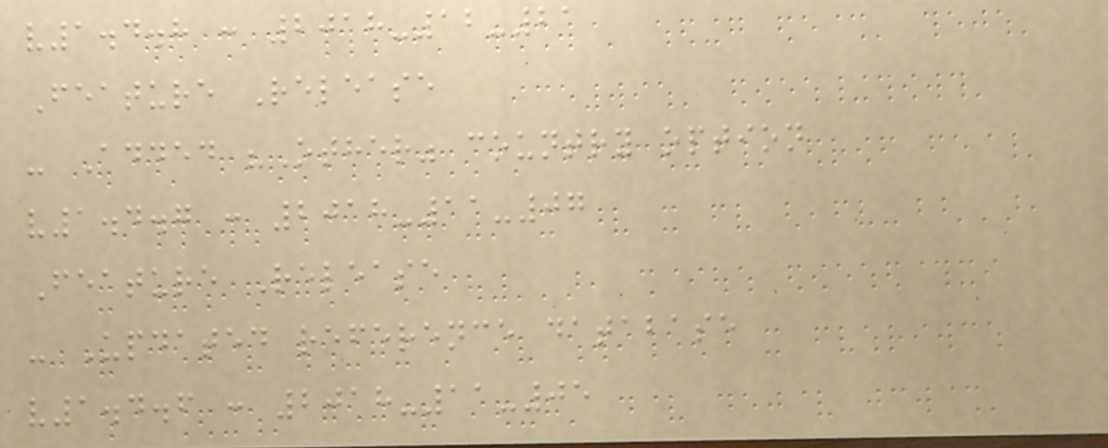v1.4.8 : 2018-12-21
Feature Release
- Added "Other" country option
v1.4.7 : 2018-11-07
Feature Release
- Updated reference database
v1.4.6 : 2018-11-05
